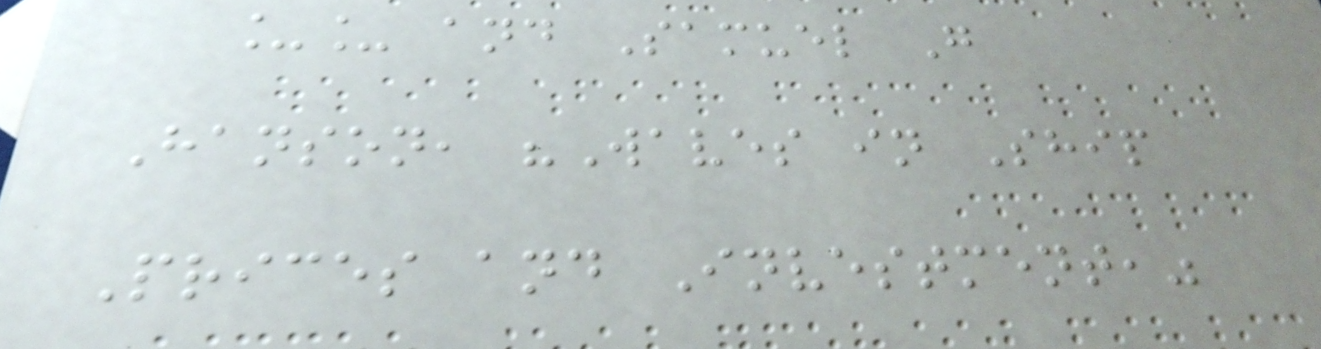__ and Samuel G
Hanson, "Waves in Ship
Prices and Investment,"
